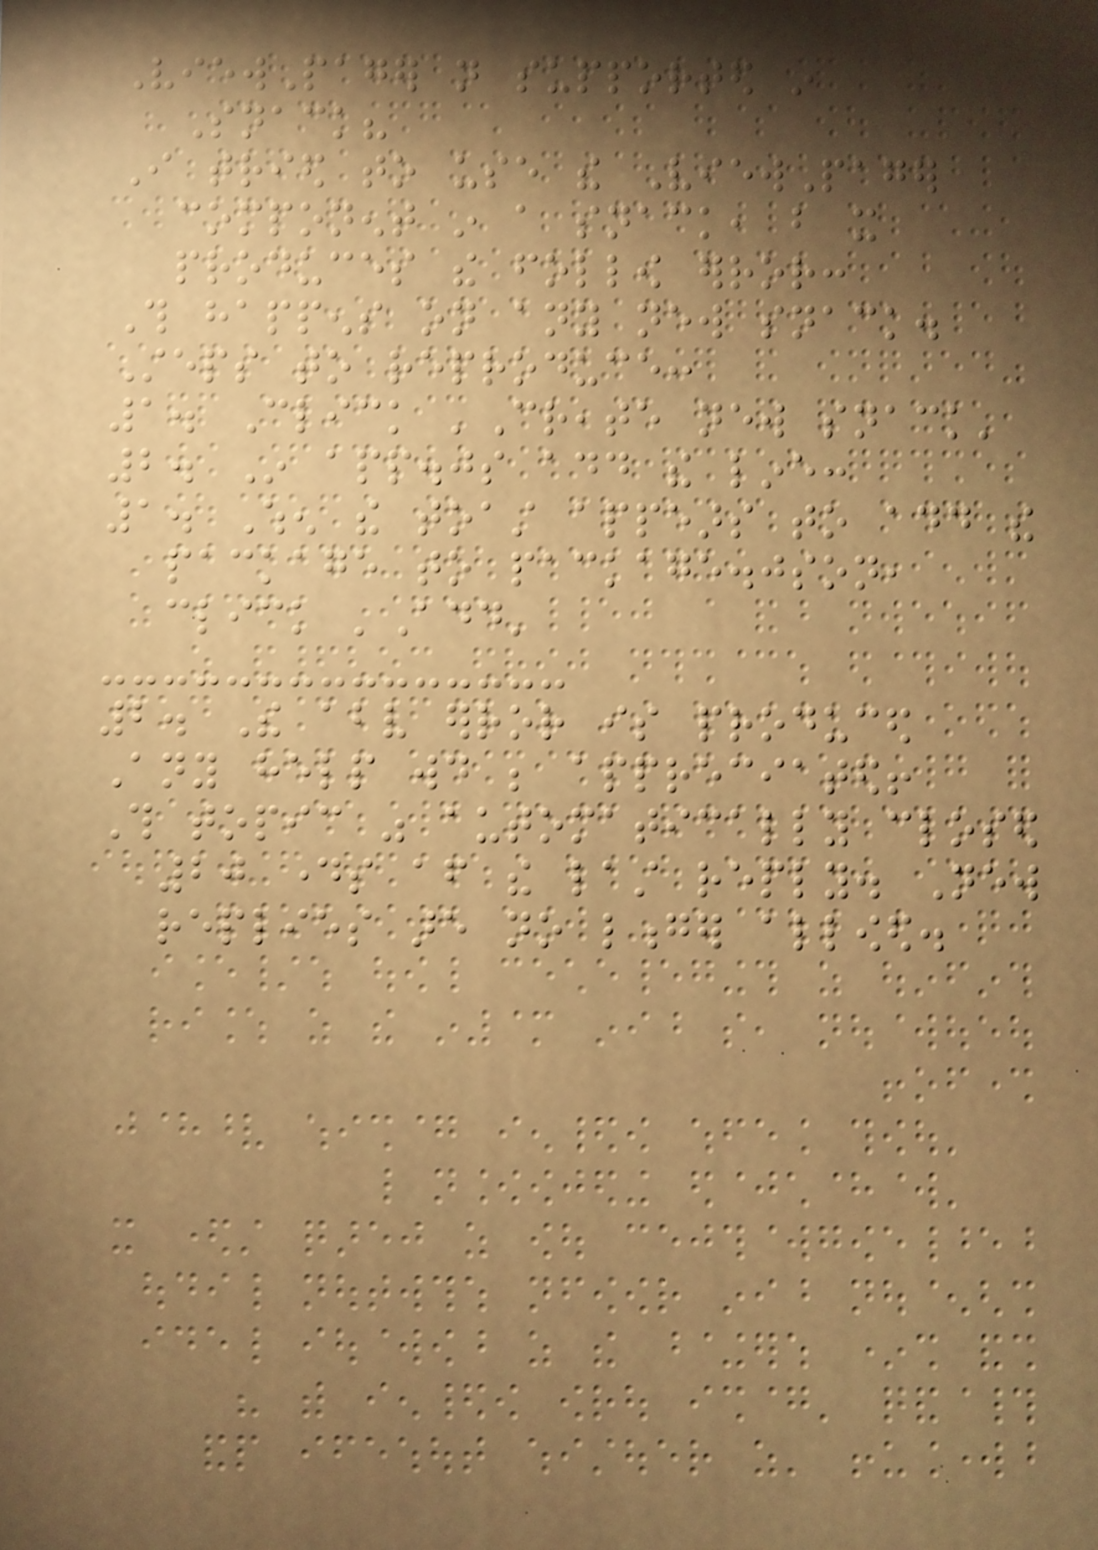ViewPager not supported in
Snack?
I tried to use the ViewPager
component in a snack, but it
produces the follow error:
This happens on any new snack.
Steps to reproduce:
1. Click 'Create new snack'
2. In app.js add the line:
1. When the toast appears to add the
package to package.json,
click 'Add'
2. The above error is produced
Any help would be appreciated!
This topic was automatically closed
20 days after the last reply. New
replies are no longer allowed.
